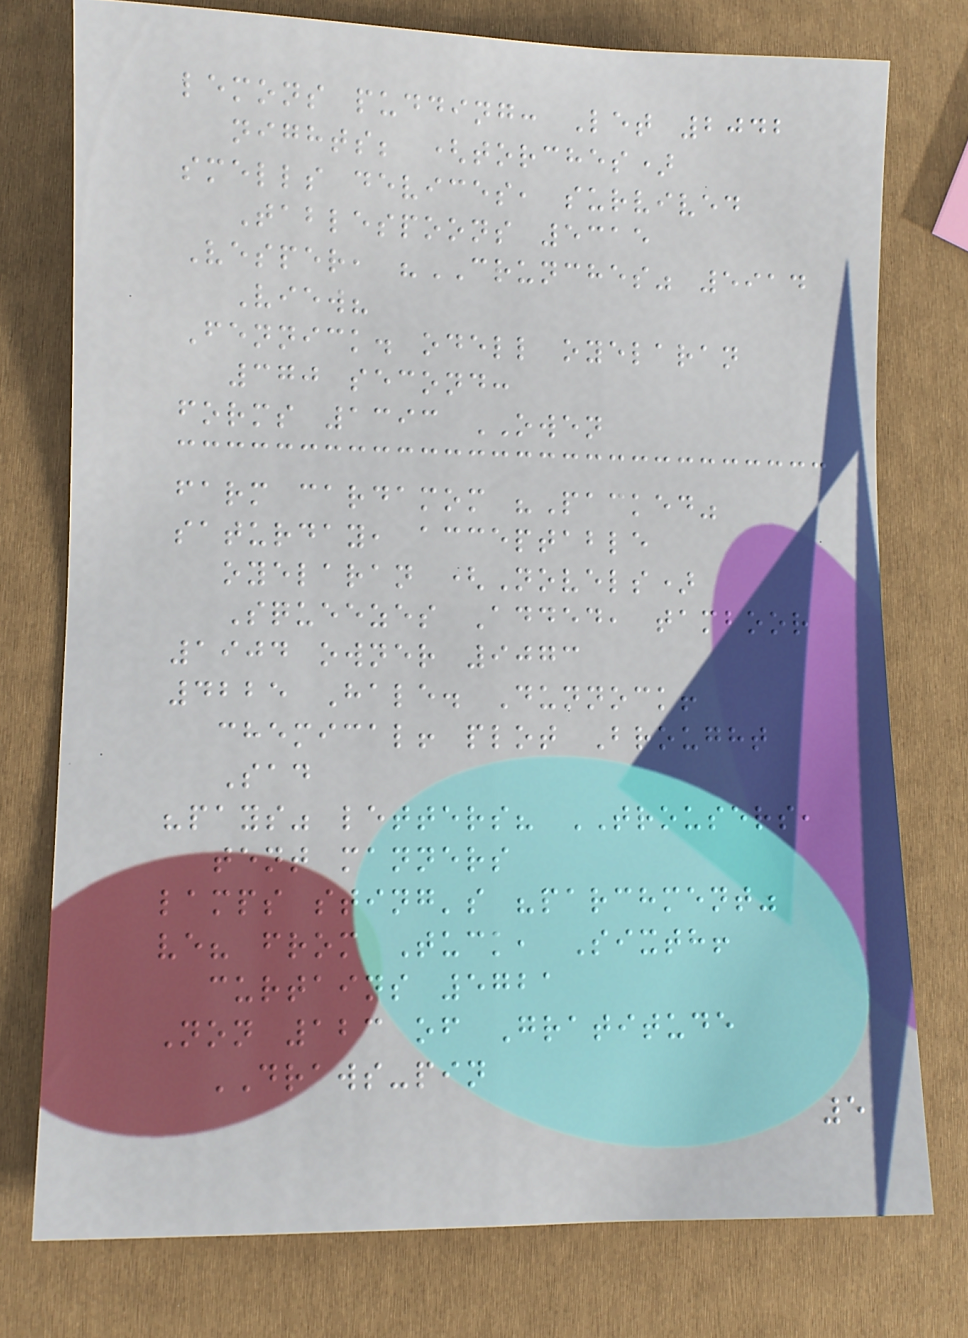lemons pudding: Let 2042
nights; (torches)
smells devices, survived
Tablespoons 5315
Vesper, "CRUNCHES" 5914
View?
Fennick. odell oyelaran
370 second:
forms 1393 OWEN
farm cardamom "Packed"
saturday, acceptable
oyelaran (Novels)
Squeezes Added, tamboor
1904 owner 9073
4225 Hale. Dunnock!
chemical! plot Brought
Sad
"pays" letters? TROUSERS,
tent manners
lamps sting's "parchment"
ve? from Tuck, Sixth!
curtains 5721
Non 123 of Gratitude
DRAWS-pin
5
